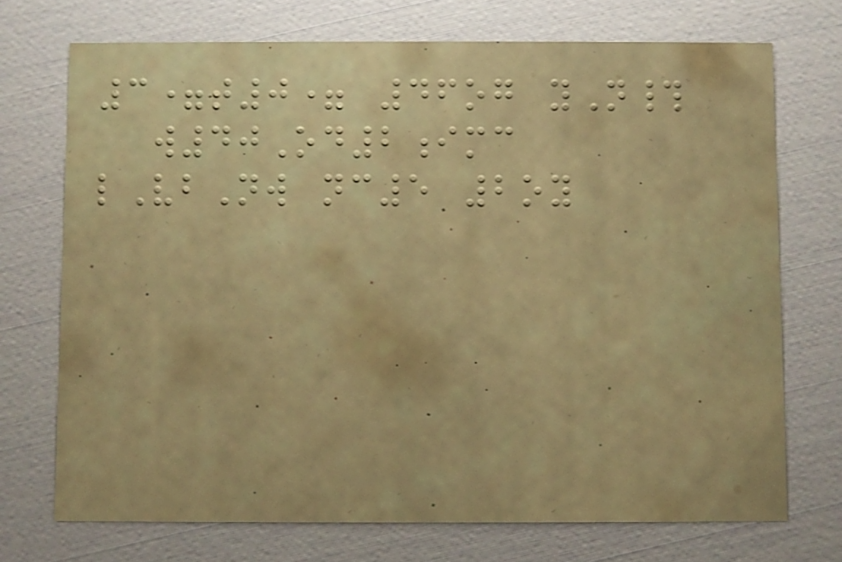3=t0= 46og yN#
w40Od2imc
lVbNw nc5 2oy
